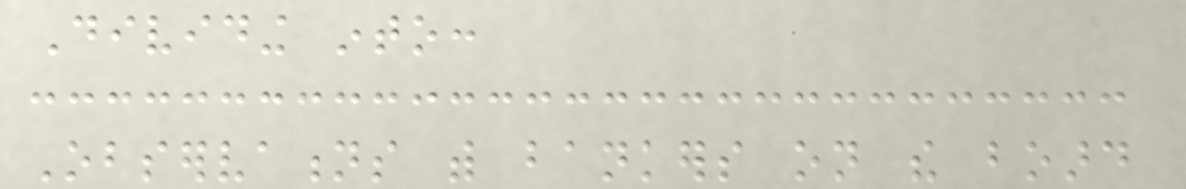Dividing into:
Observations with bankers on the board
